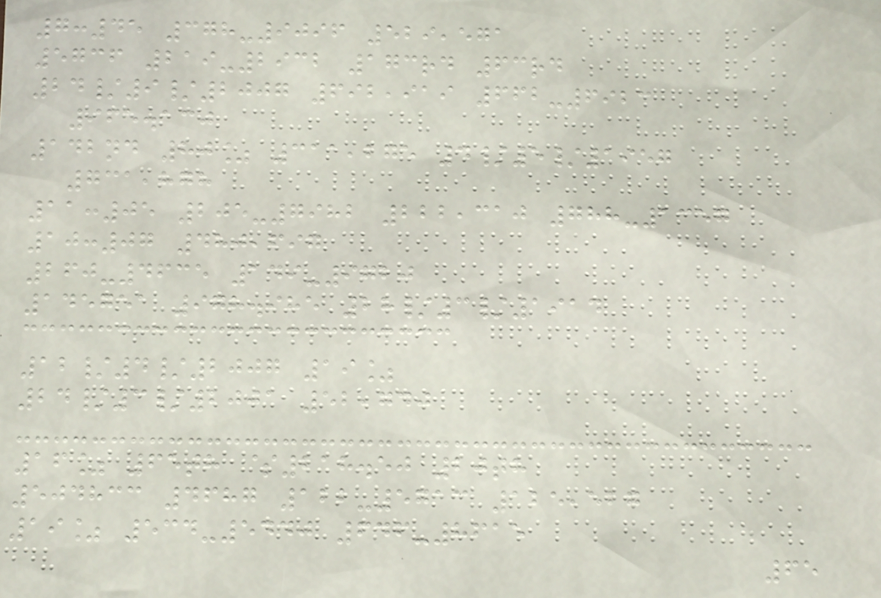7:45 378-9096 529,571
5736 219-2932 173rd 63rd
24/9/2007 692,919 662-6923
965.130
142nd 80% 311,275 4/5/1957
731,878
11:05 205-7982 222,310 788-1357
10:07 480,697
260-4635 149-9720
145751 978.985 28/3/1914
12/4/2007 19%
24/3/2001 52,740
16% 65th $218.50 20th
504833 4687 122-5713 125,527
19% 534-5440 646-8615
65
